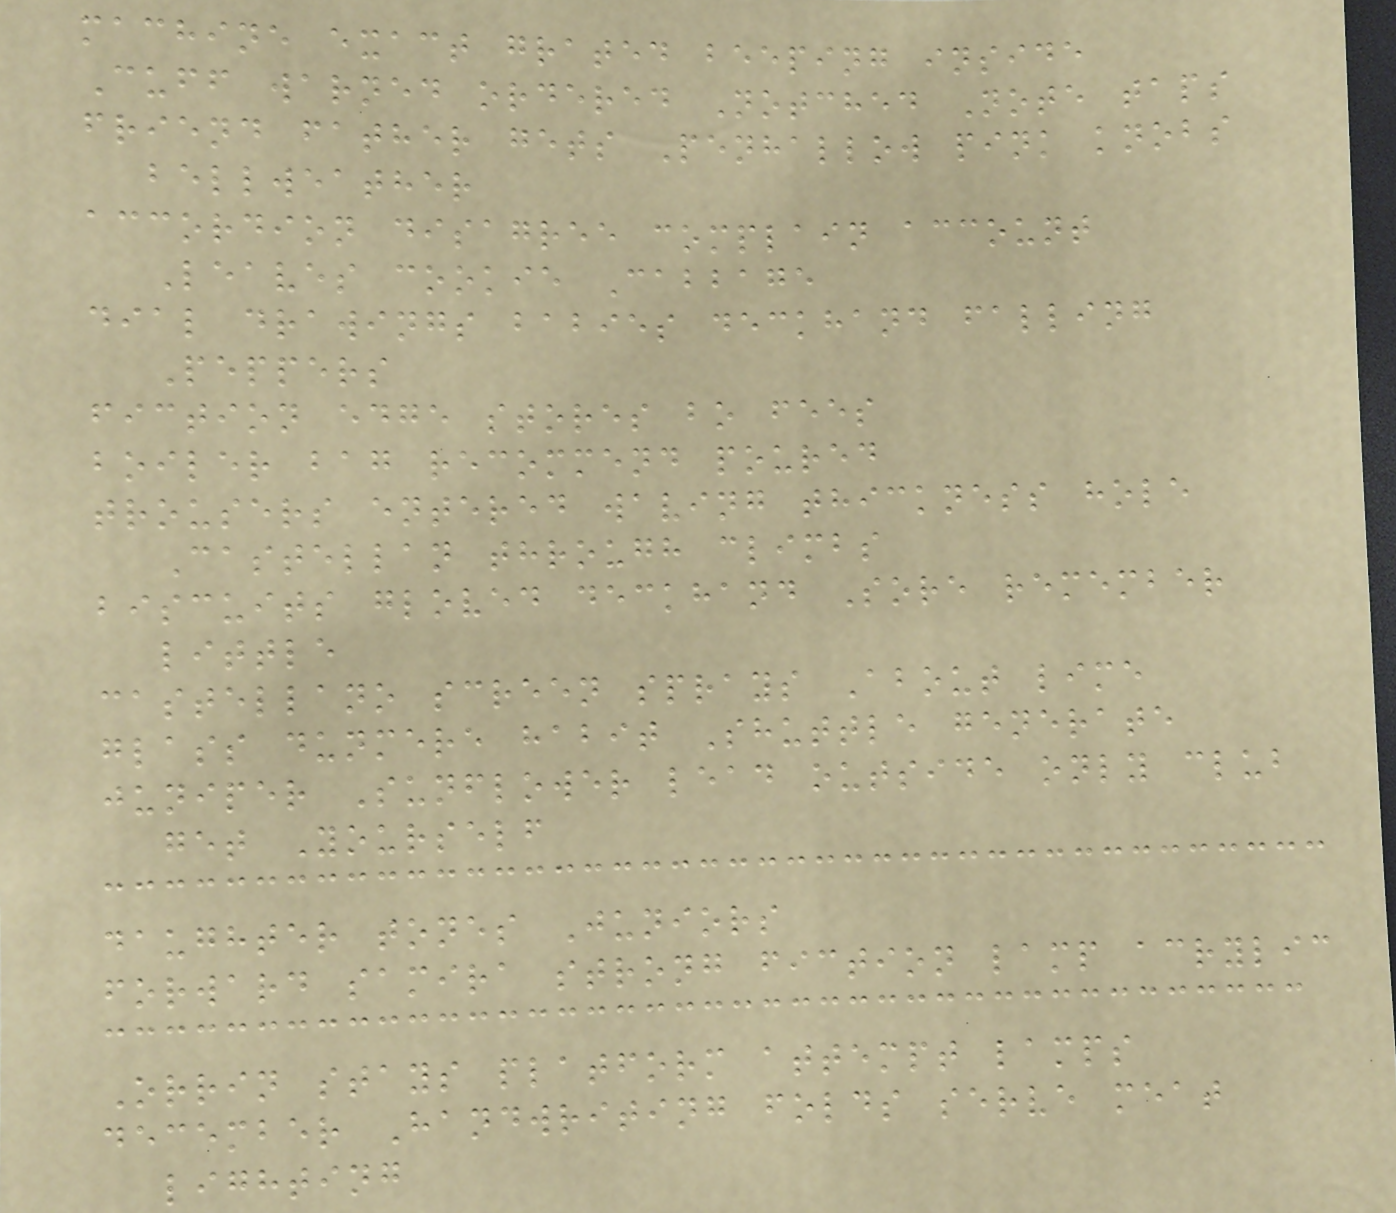machine exact grated beeping inside
Cuff warned ordered Notched Note taps
friend father gets Penhallow pink knobs
bellweather
accordion disagree complain account
Leaves cookie Cabbage
dial drawings babies deckhand falling
Peppers
fiction edge stores bo fees
boiler bag recommend poured
trousers entered waving thickness hole
Castellan through climbs
biscuits gloved deckhand Sore remember
little
castellano screen sprays About lime
glass dunmere habit Shuttle generate
juniper Sunflower lead outside only club
get Yourself
daughter tones Juniors
forward samira strong fiction lamp acrylic
Orrin stays platform attempt lamps
december Handwriting folds serve meat
lighting
